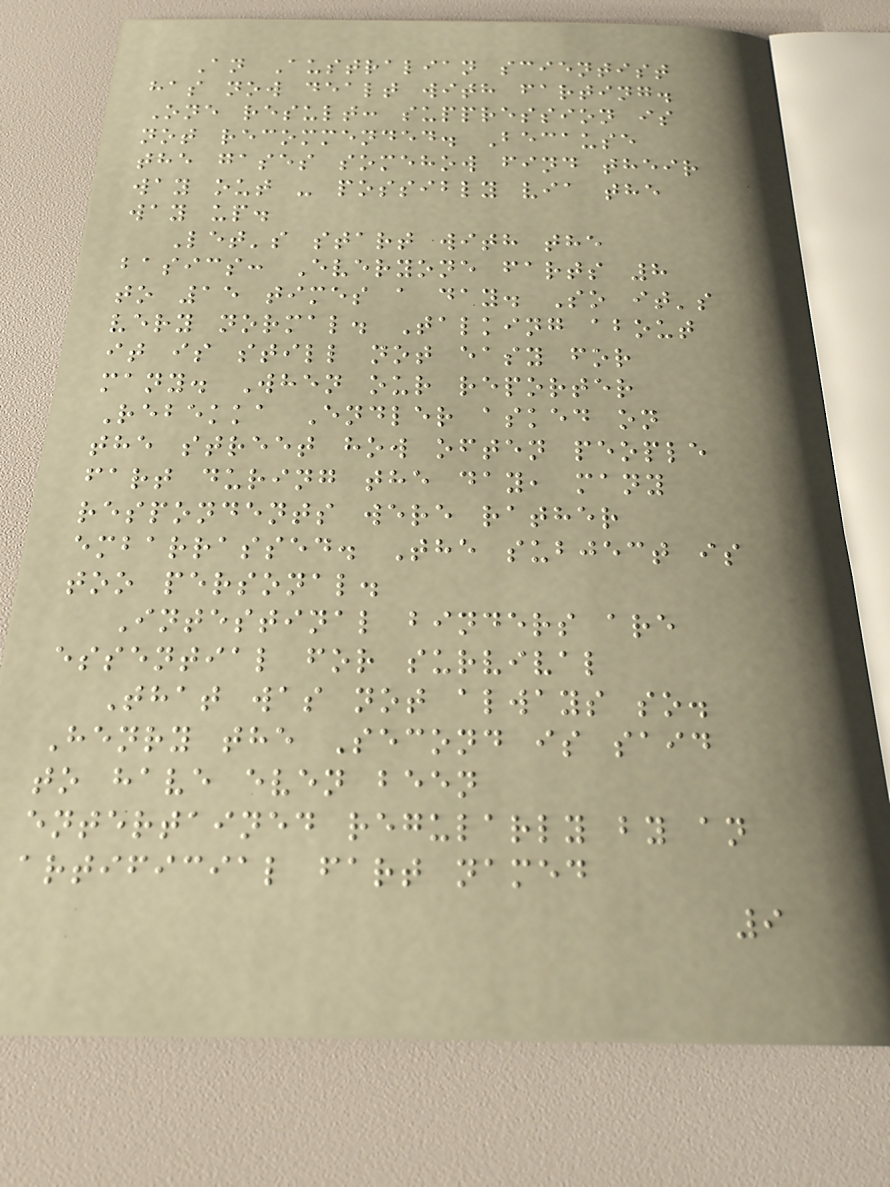An Australian scientist
has now dealt with farting.
One result: suppression is
not recommended. Because
the gases somehow find their
way out - possibly via the
way up.
Let's start with the
basics: Everyone farts 8
to 15 times a day. So it's
very normal. Talking about
it is still not easy for
many. When our reporter
Rebekka Endler asked on
the street how often people
fart during the day, many
respondents were rather
embarrassed. The subject is
too personal.
Intestinal binders are
essential for survival
That was not always so.
Henry the Second is said
to have even been
entertained regularly by an
artificial fart named
9
